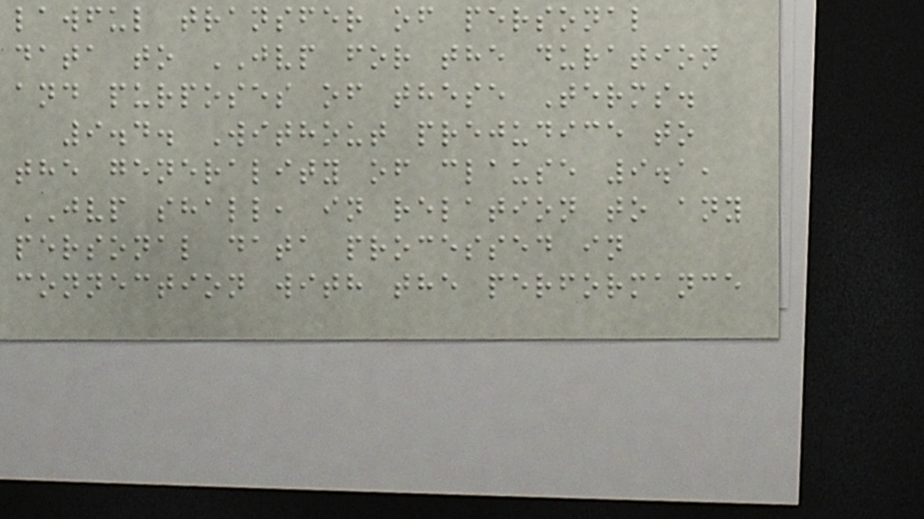lawful transfer of personal
data to JVP for the duration
and purposes of these Terms.
9.4. Without prejudice to
the generality of clause 9.1,
JVP shall, in relation to any
personal data processed in
connection with the performance
